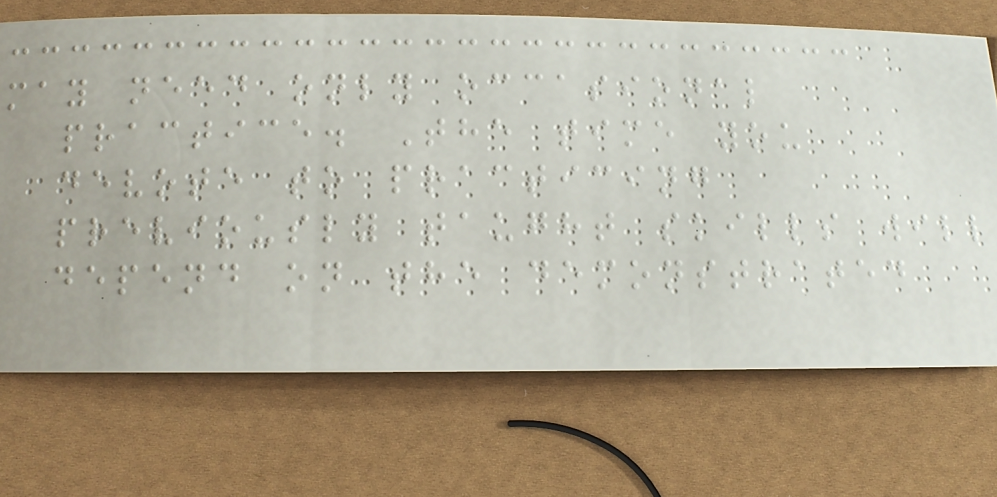may need only occasional
practice. The time you
devote to practicing
previously taught skills will
depend on the demonstrated
